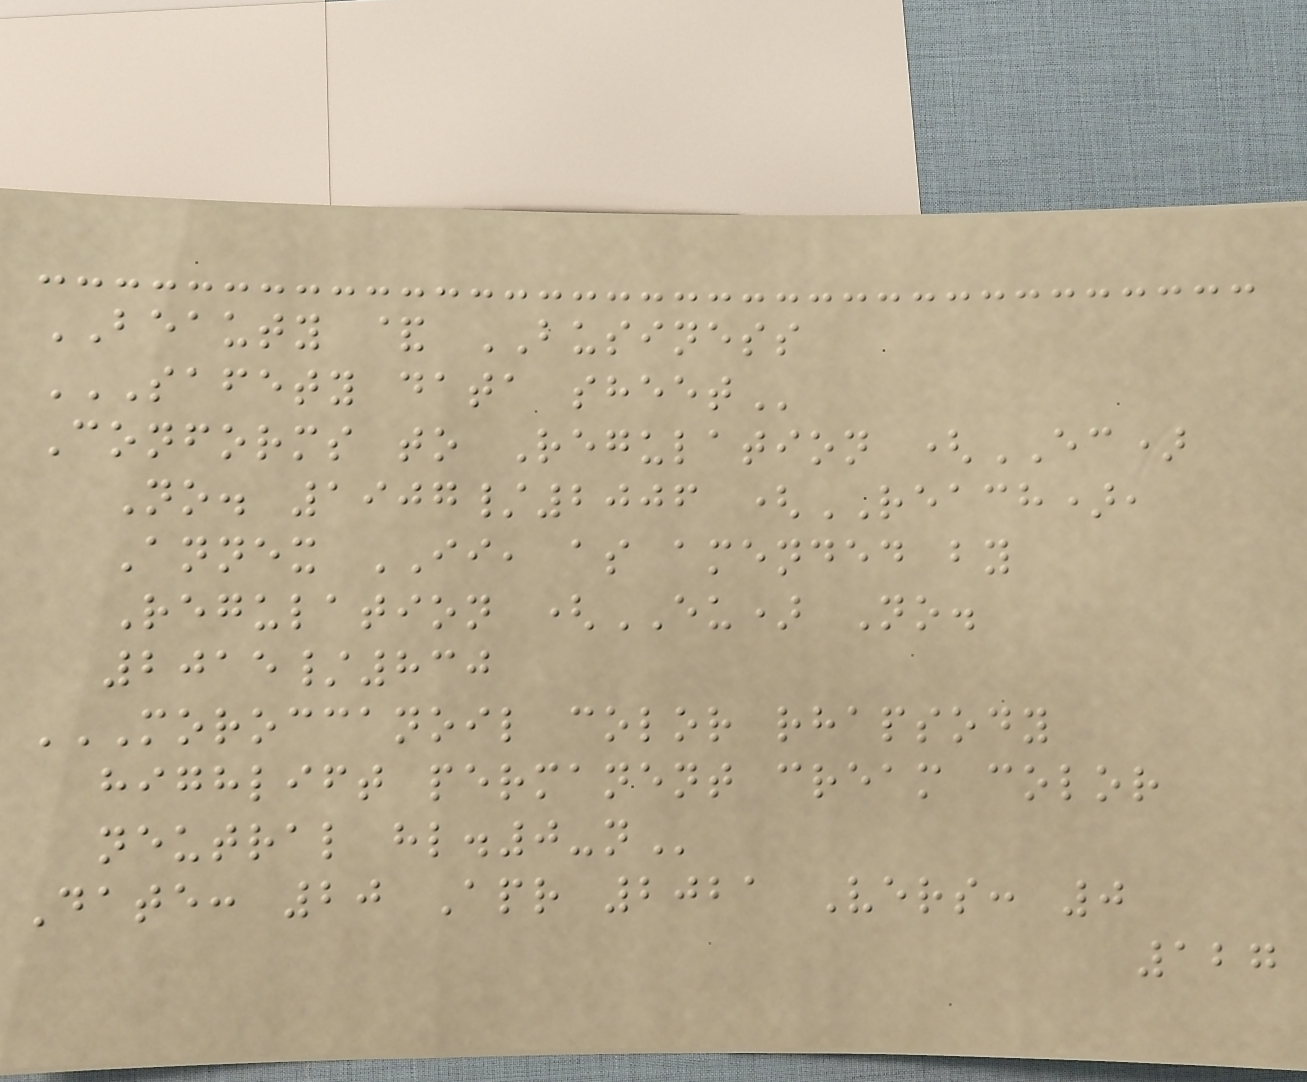BEAUTY & BUSINESS
SAFETY DATA SHEET
Conforms to Regulation (EC)
No. 1907/2006 (REACH),
Annex II, as amended by
Regulation (EU) No.
2015/830
MOROCCANOIL COLOR RHAPSODY
HIGHLIFT PERMANENT CREAM COLOR
NEUTRAL HL.0-N
Date: 20 Apr 2021 Vers: 0
127
